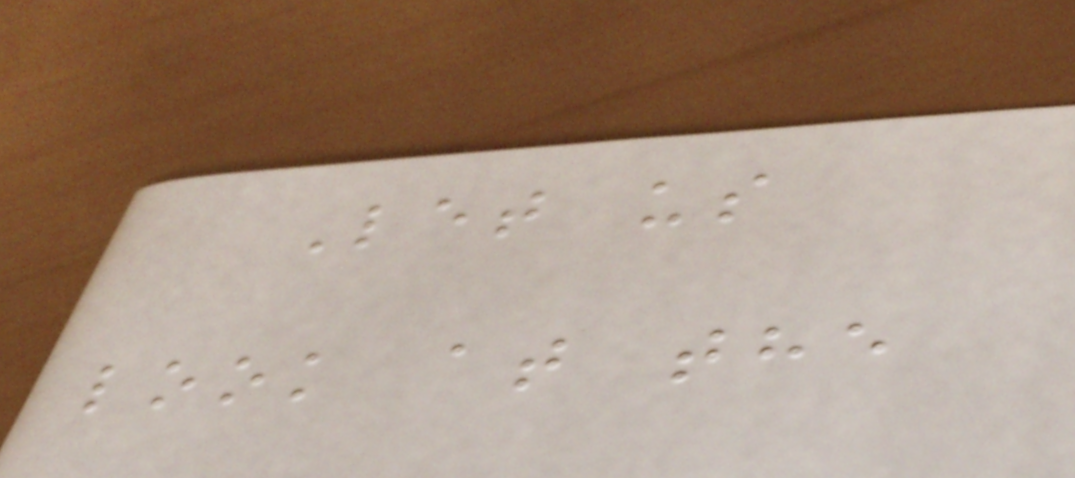Let us
look at the
